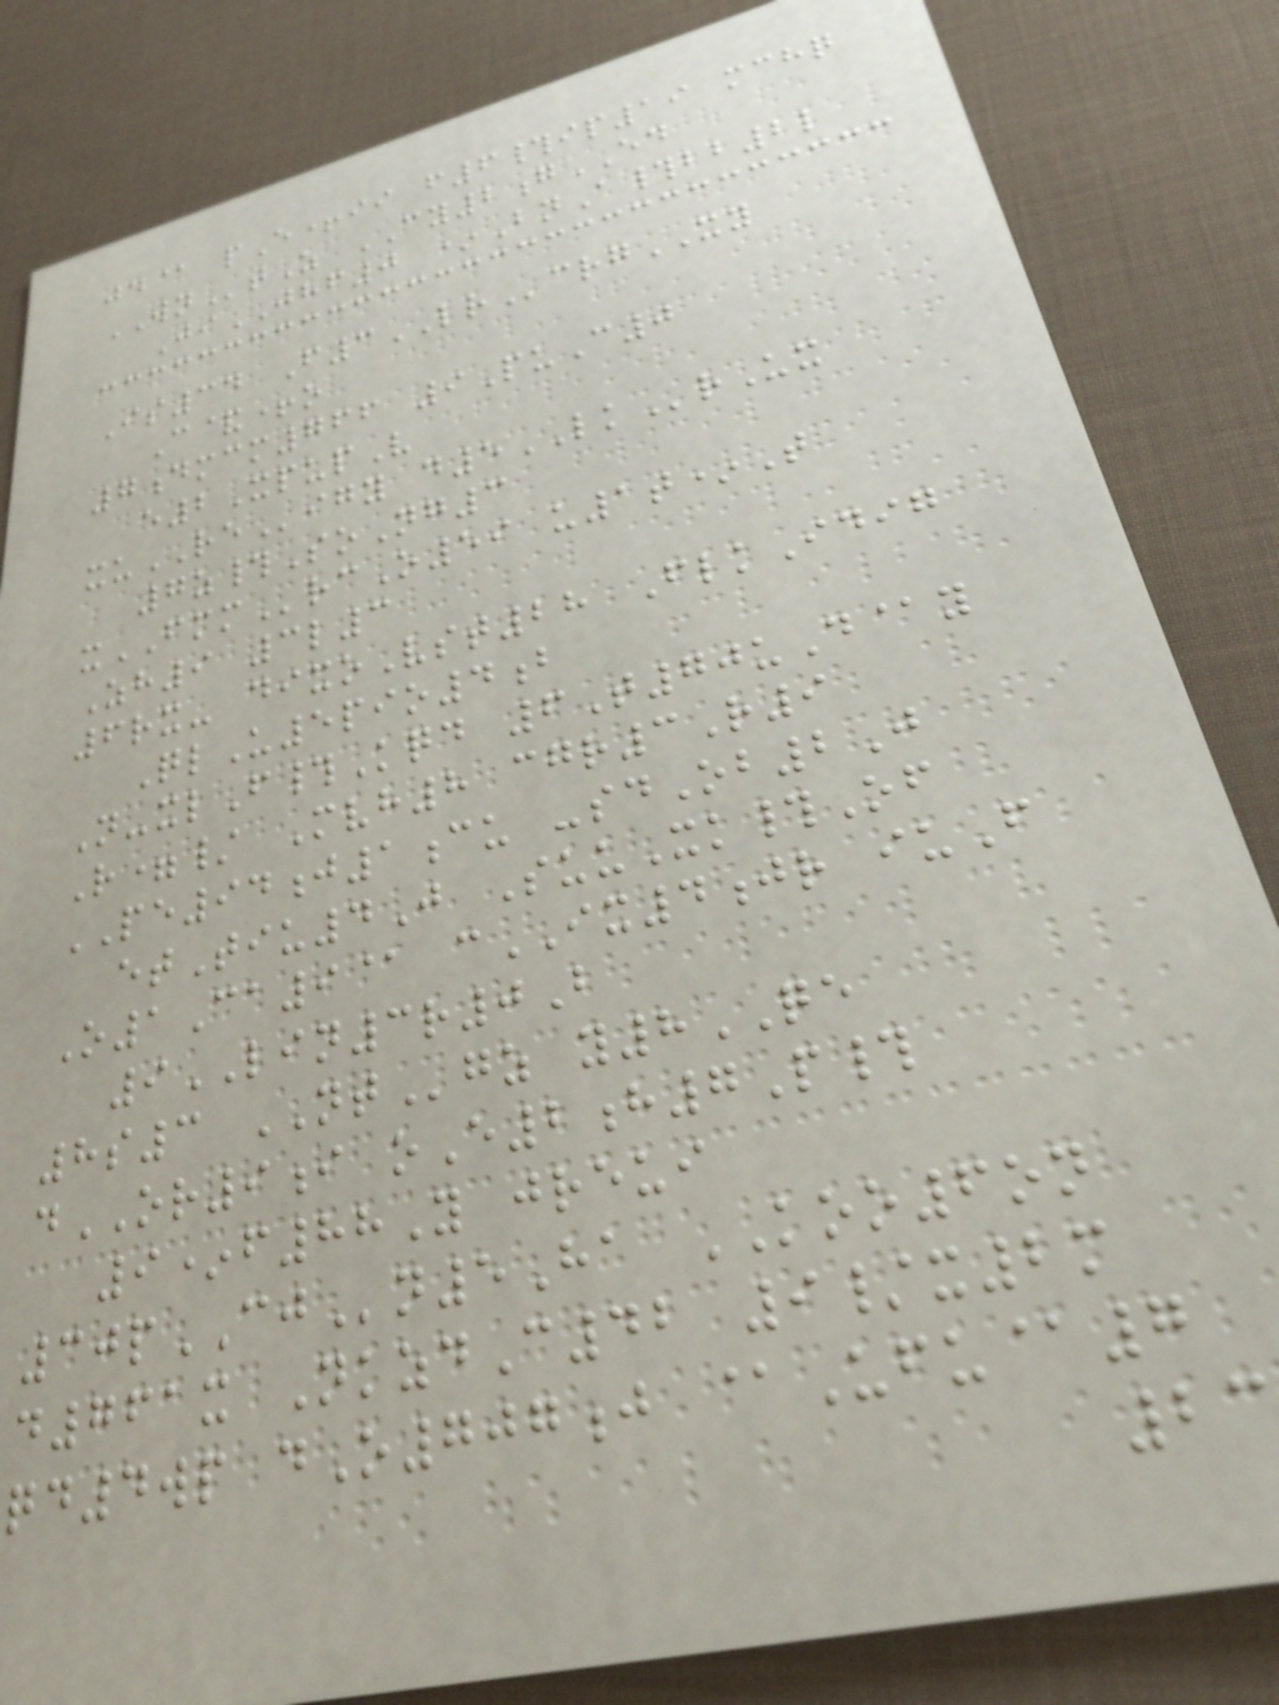jd@ pE+ii f6#ip19 mchq
WNtZ CY2gED
JiJHF0 *BnA#bb2l
Is34 F3LRcrgXY
C&+o
7dmcm766 9PuC0
e2XpupV
xuREigy d5LKrUx
7z#SoNg3
xFMMrcO59 u1t*T
Zh9 3l3
6rx- dixoVst28 FlkIdig
QlU5pio4b
N-xlF#Kqd 6T70uD@y
R=/ Mvh8 cgr3R9
PE94j1cu -sdOb2J
etTiu4J SuuXk#Of
O1Ca9@ cIX4jr iuF
9LIN3r0B
8s3 NTgz y8QE
dOR9i oE2h7P#
9*f88Y jreui
30pCJn5Ha KOO6on
d761x NkzdC42 9/x2m
qd4wp dO707j @Ufu@7
